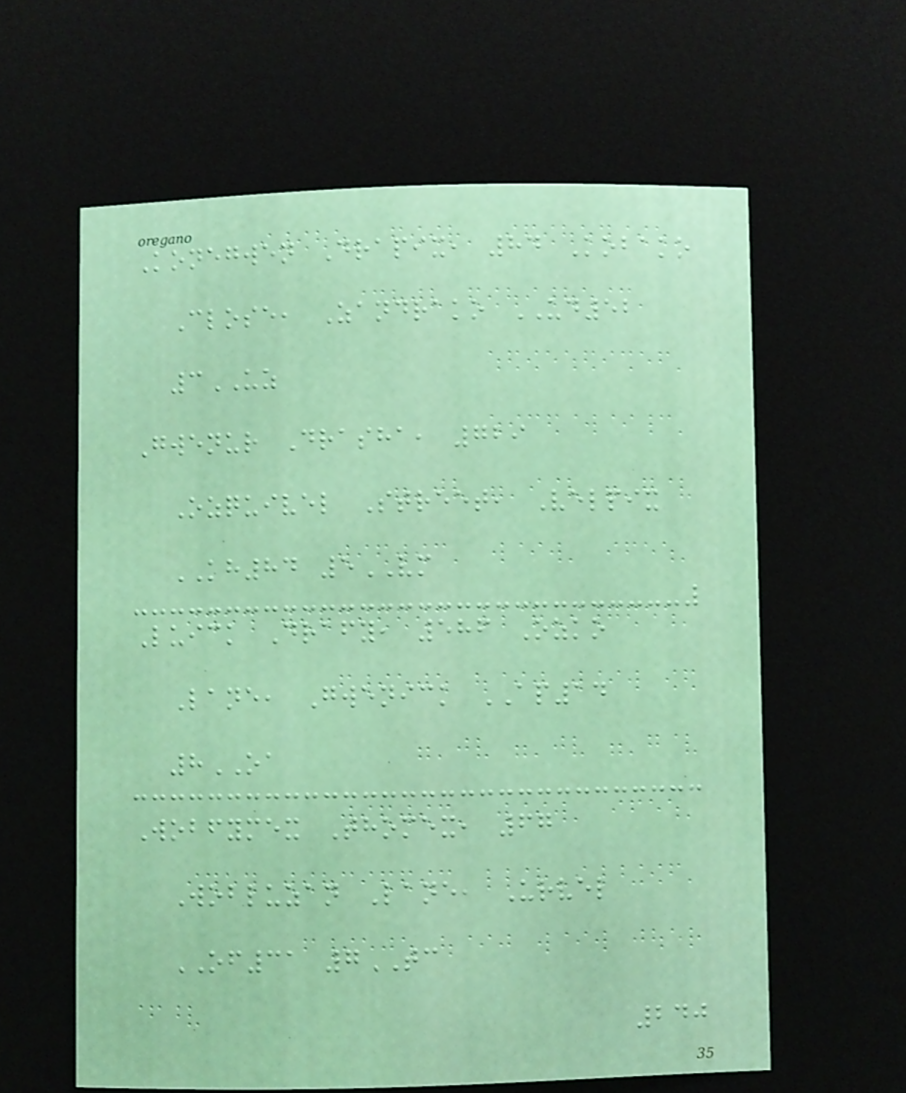Konegwen Drapix, 84 Kobako
Close, Zandrako UD52
3UZ
Gwenur Drasha, 729
Ozquivel Street, Velpix
KH84 5VM
Luick Drafy, 586 Ozko
Lane, Gwenick AP14
8OA
Wobfymex Thomex, 67
Wobluzan Lane, Urvel
OF31 7TC
240
